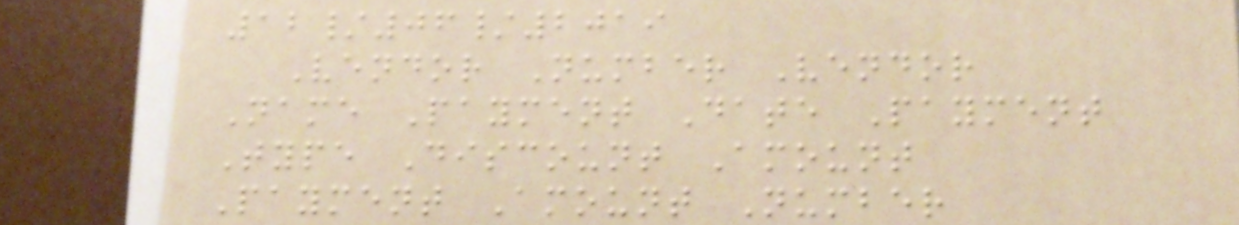12/06/2019
Vendor Number Vendor
Name Payment Date Payment
Type Discount Amount
Payment Amount Number
